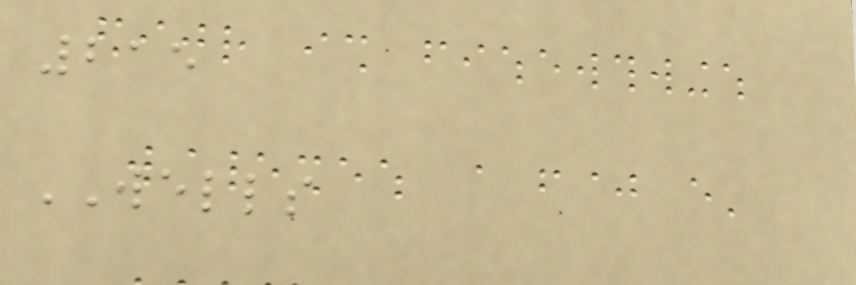215
WELLS
